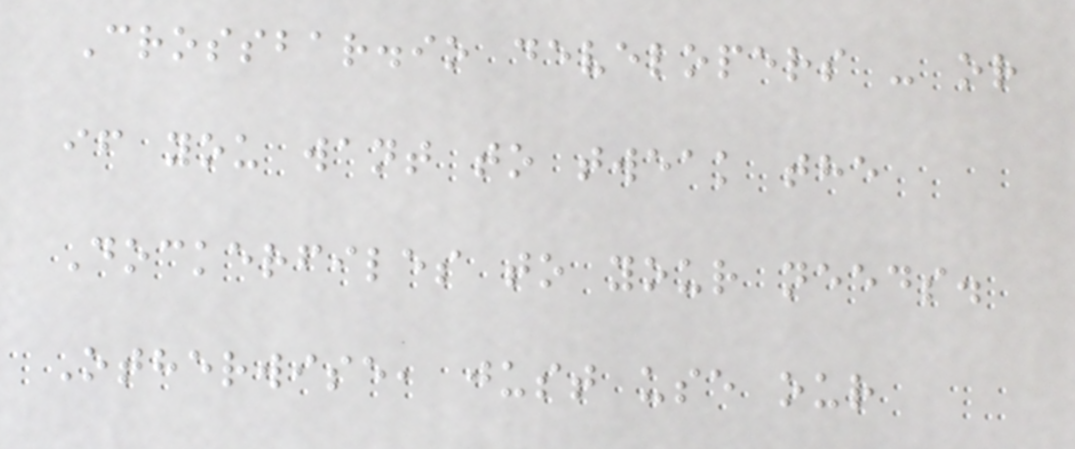Crossbar.io developers - or
if you want to tweak the
Dockerfiles to your needs.
Otherwise, just use our
